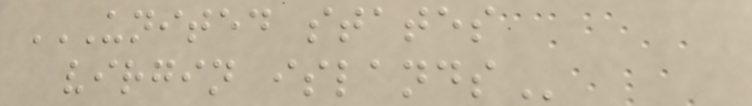UNITED STATES
VIRGIN ISLANDS
